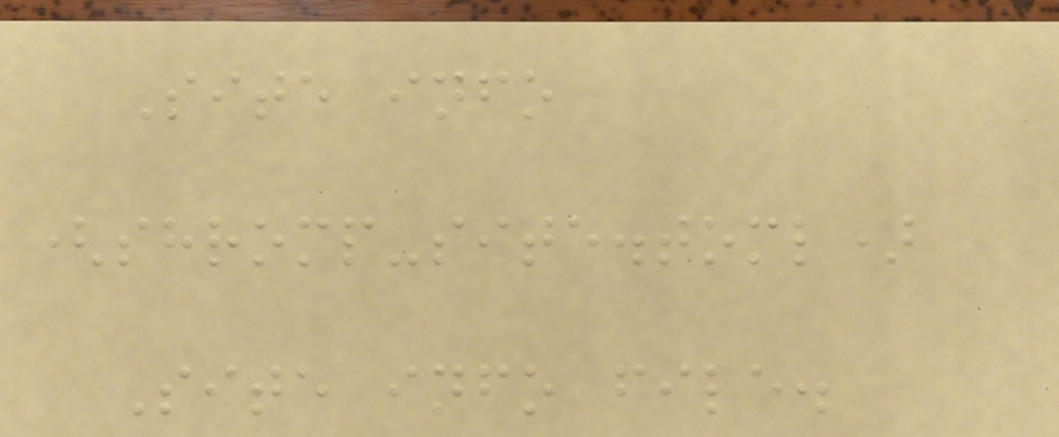Site info
(shromp-site.toml)
Site info file.
